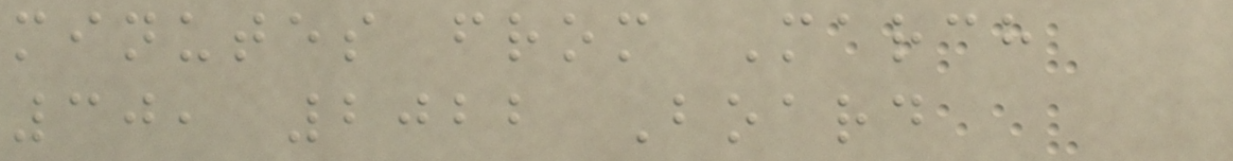minutes from March
30, 2022 Board
